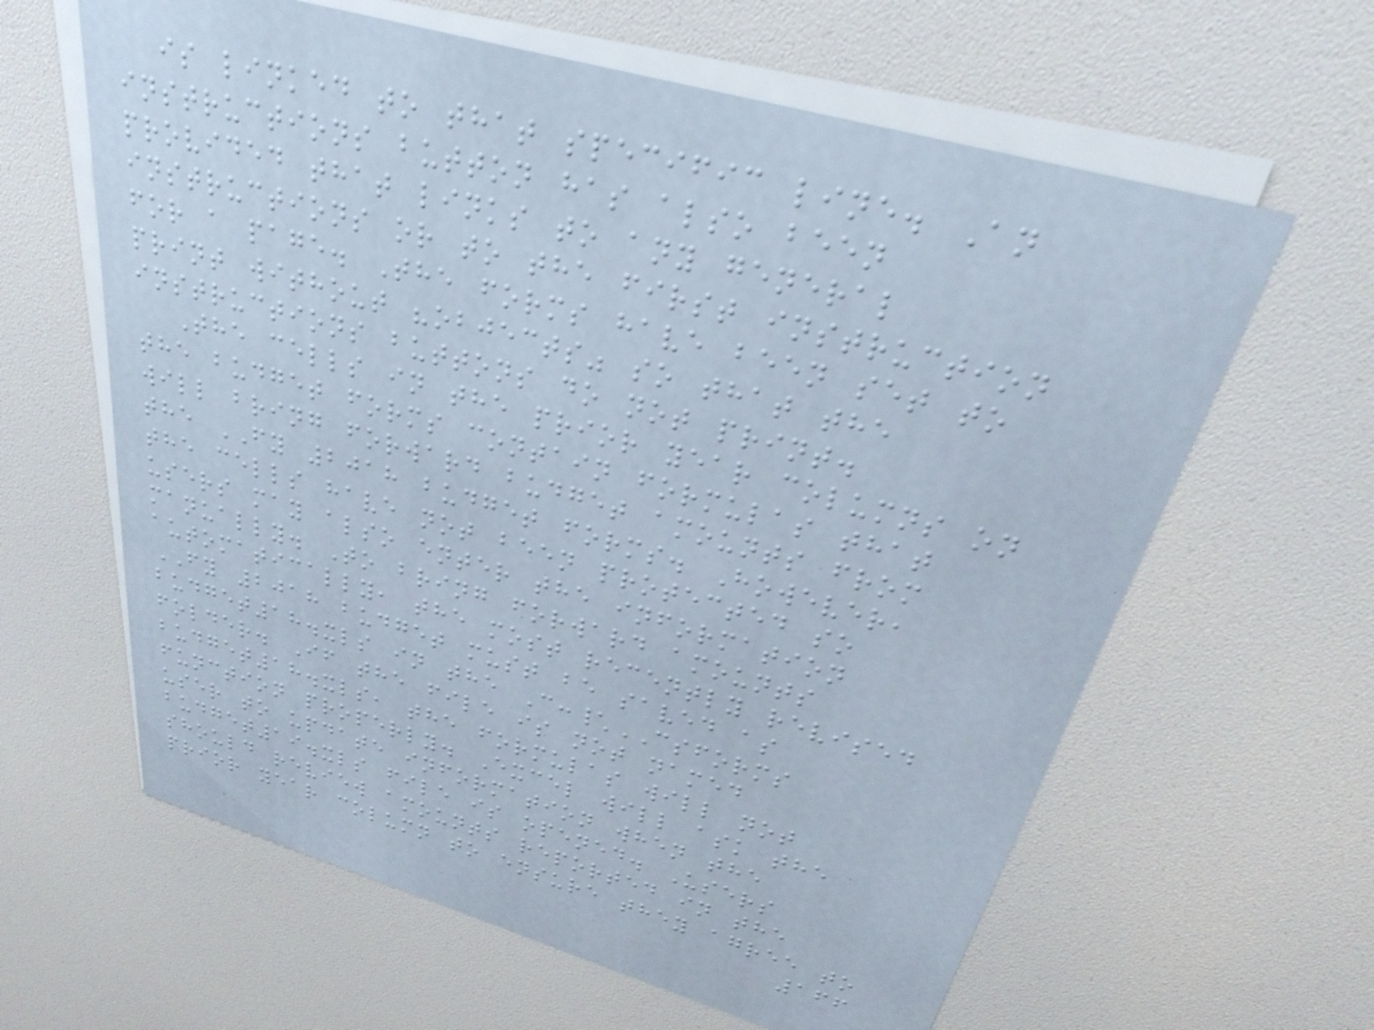is linked to that specific line. An
instructions button has also been
provided that links to any general
instructions or to the first instruction
for a page. The forms have been set to
print without "objects" so that the
instructions buttons do not print.
The cells in the prior year columns on
the budget forms contain formulas that
will bring forward budget amounts from
the FY 2018 budget forms. However,
the cells have not been protected so
users may also enter the information
manually. To bring forward amounts
automatically, the most recently revised
FY 2018 budget must be saved as
budget18.xls in the C:\CSFORMS
folder. If the file is not named
budget18.xls, the formulas will not
function properly. Excel will ask the
user to update information when the
budget19.xls file is opened. Users
should review amounts reported in the
prior year column to ensure they agree to
166
